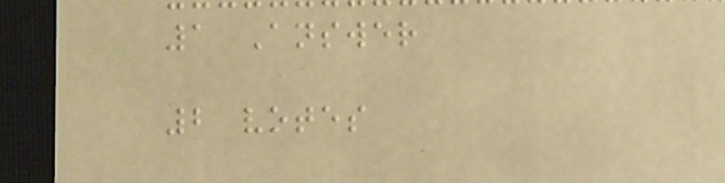1 Answer
2 votes
